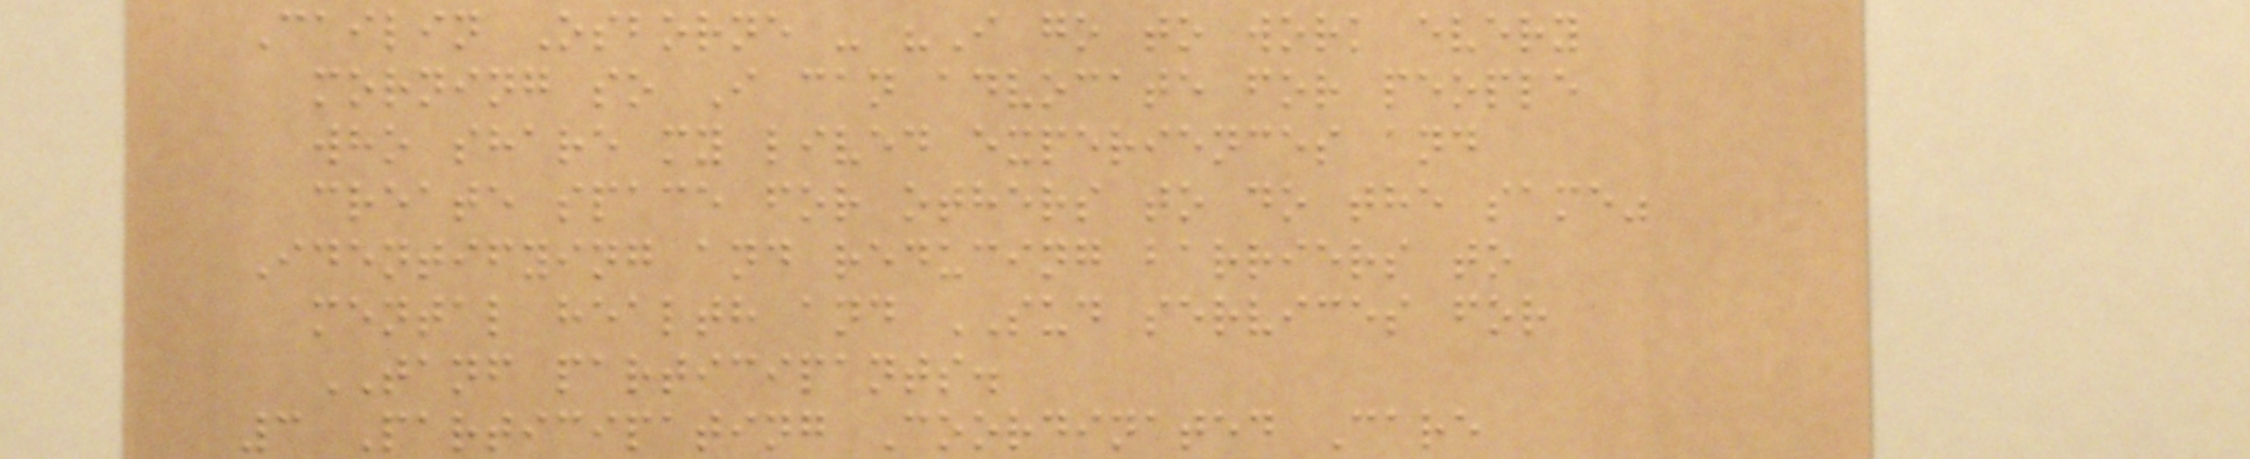Cailin Osborne - "I go to work every
morning so I can advocate for people
who share my lived experiences and
create space for others to do the same"
Identifying and reducing barriers to
mental health and SUD services for
TANF participants.
3 Participating Coordinated Care
